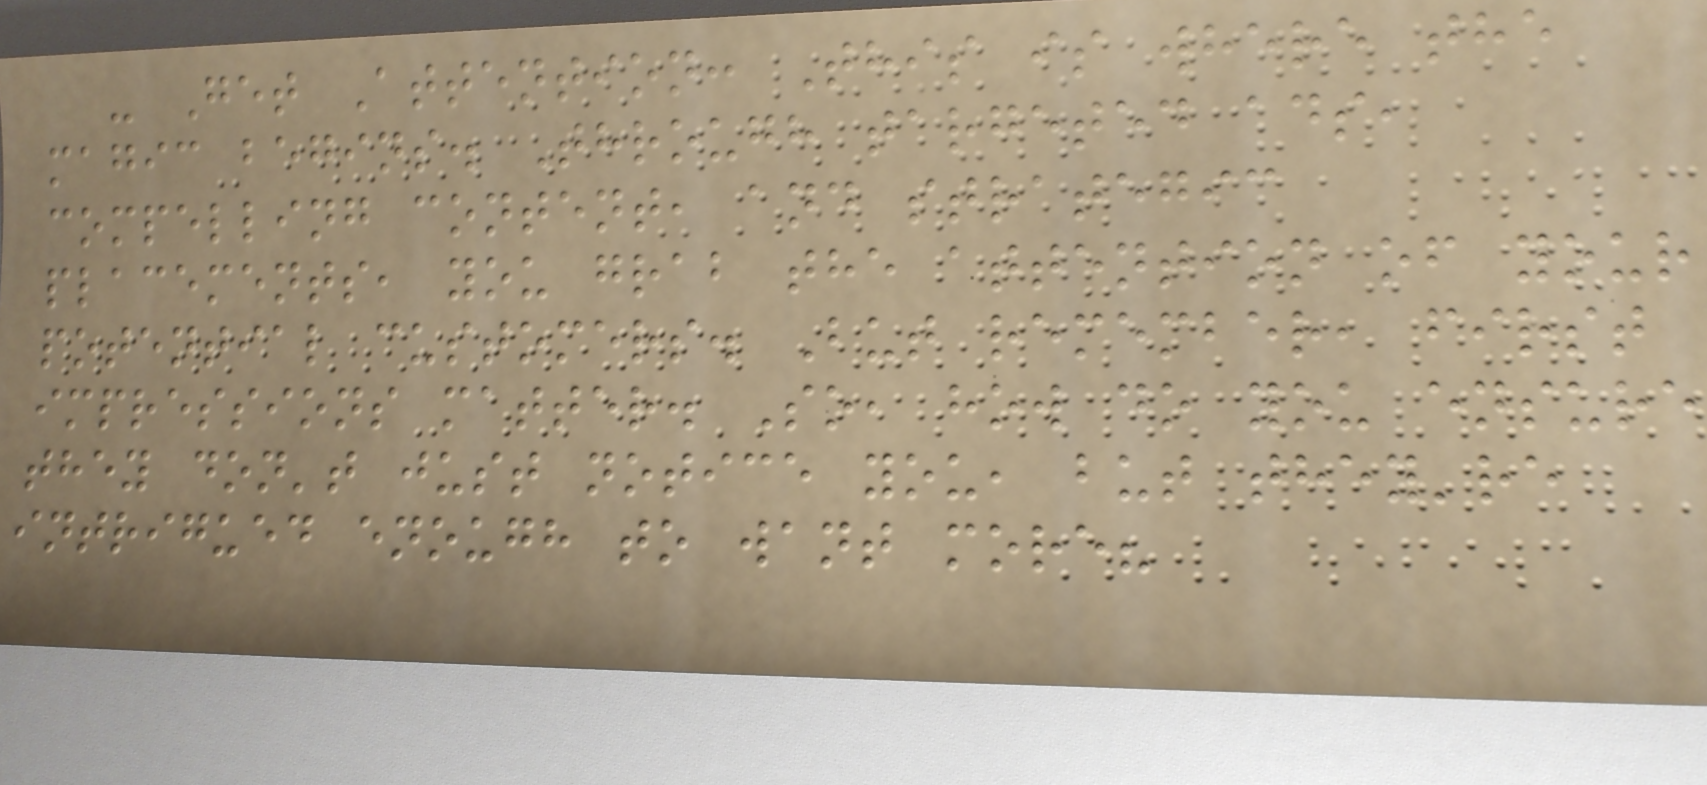- Get Attention: This is where the
magic begins. Through targeted ads,
compelling content, and strategic
placements, you grab the attention of your
potential customers. But remember, first
impressions matter. So, how do you ensure
they don't just notice you, but they're
intrigued enough to want more?
